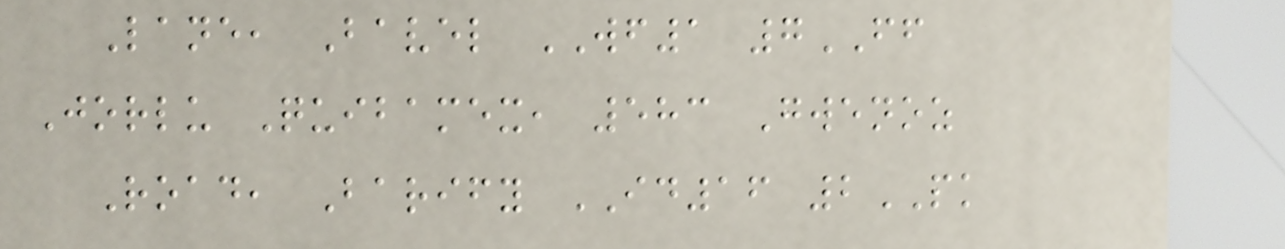Lane, Bavel WF1 7FF
Jorlu Quibamex, 583 Gwenoz
Road, Barify ID16 2PK
